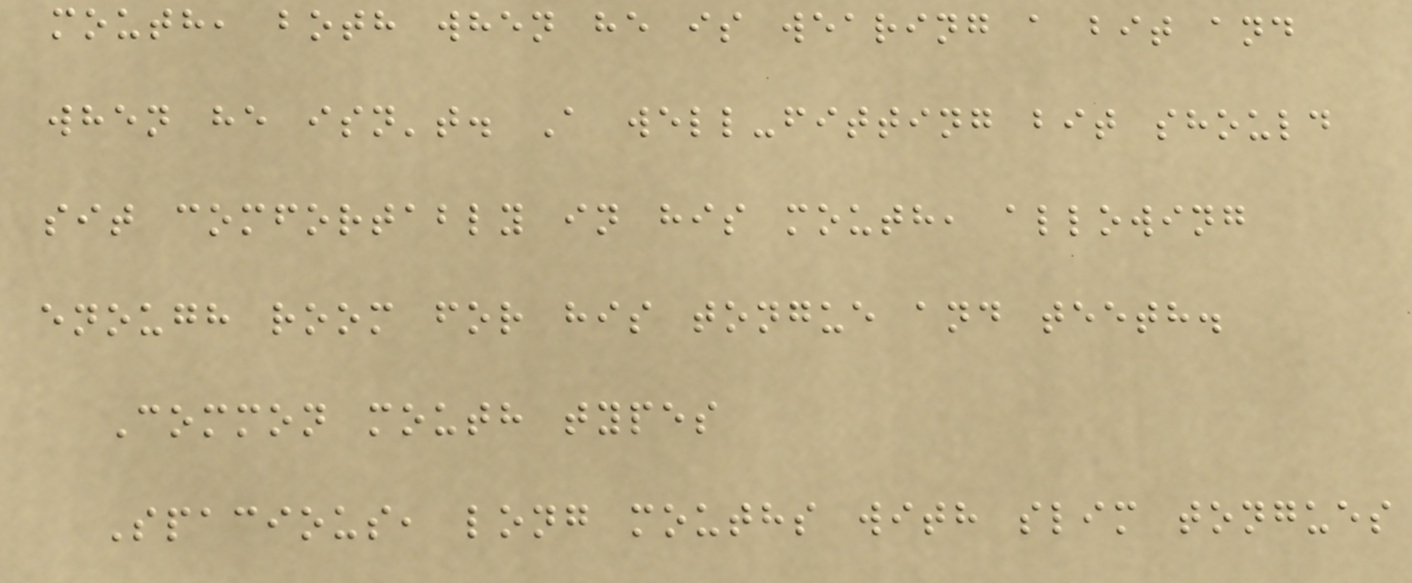mouth, both when he is wearing a bit and
when he isn't. A well-fitting bit should
sit comfortably in his mouth, allowing
enough room for his tongue and teeth.
Common mouth types
Spacious, long mouths with slim tongues
